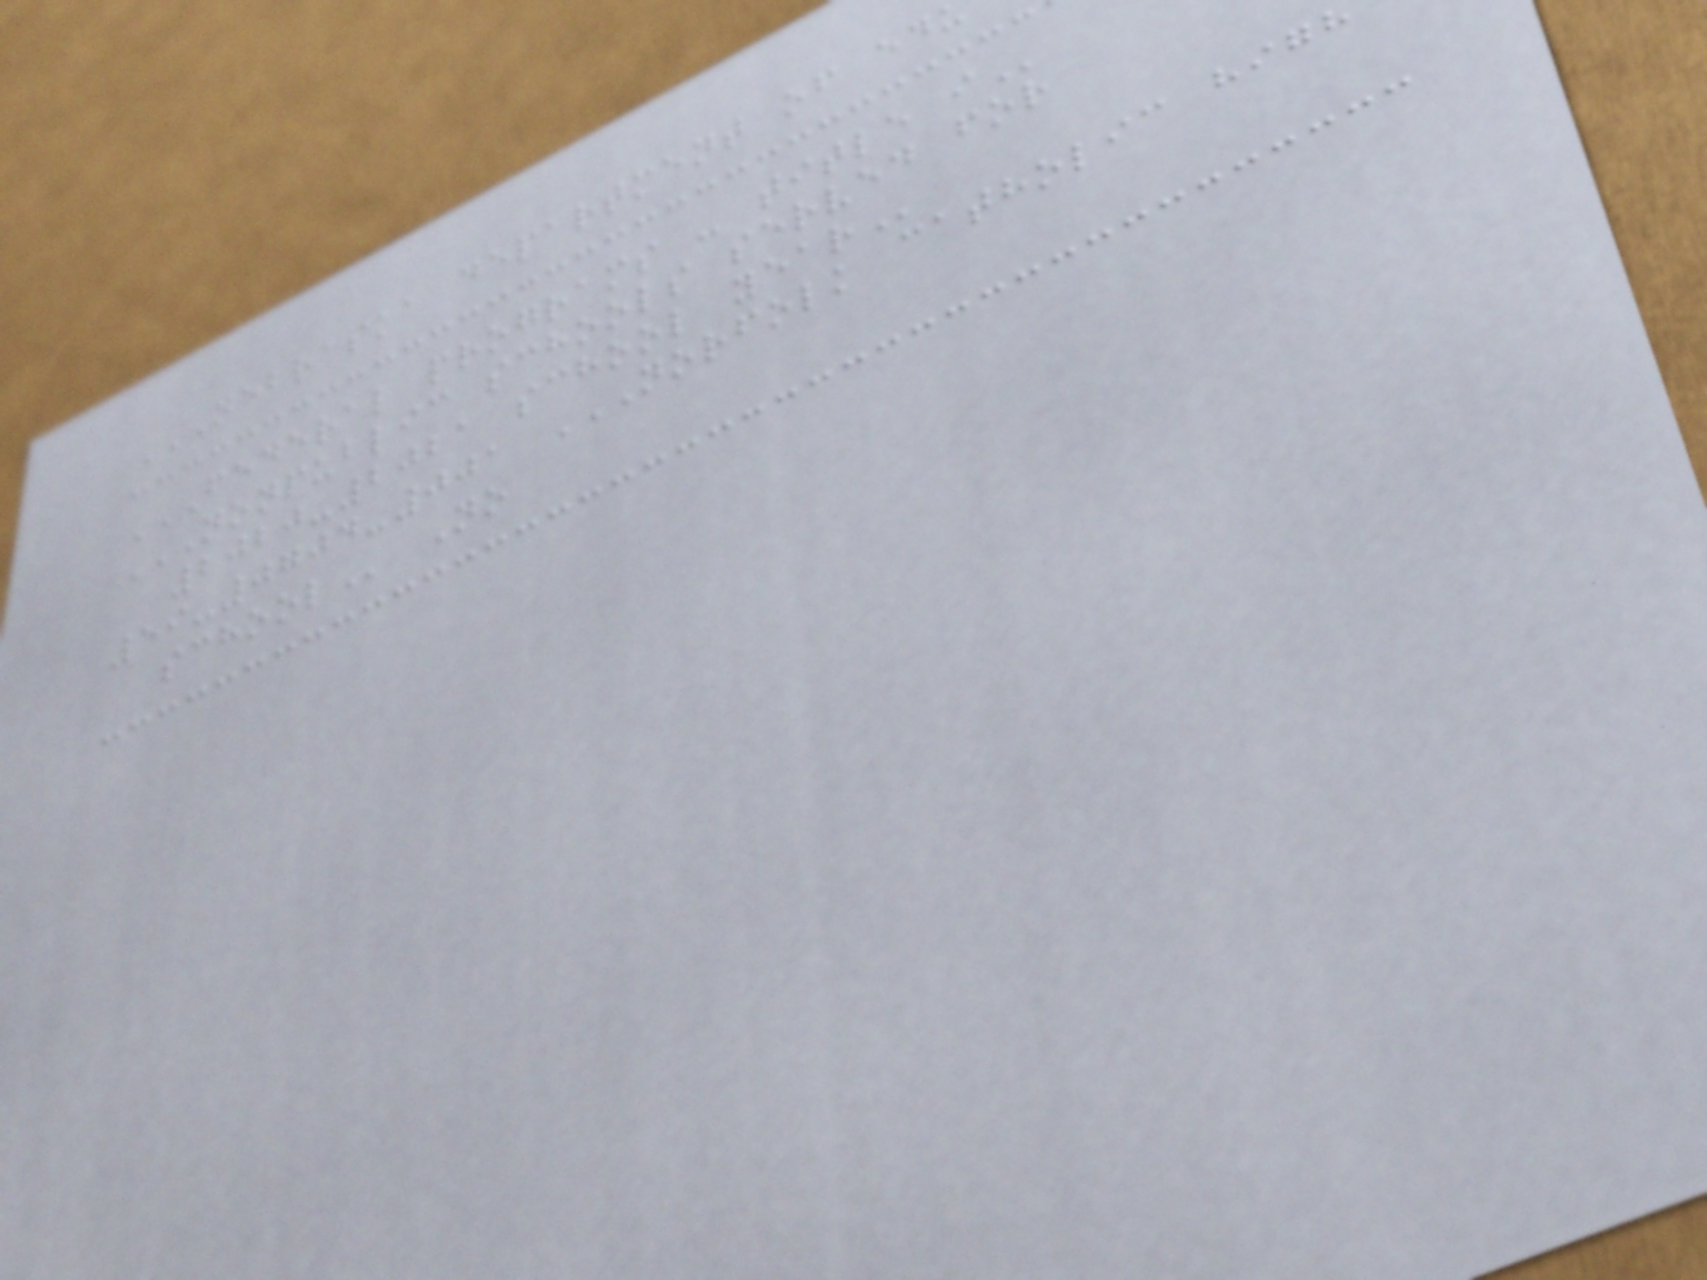FEDERAL PROGRAMS - TITLE I
NONPUBLIC SCHOOLS SERVED FOR
2020-2021 school
59-0704-001 NORFOLK CATHOLIC HIGH
